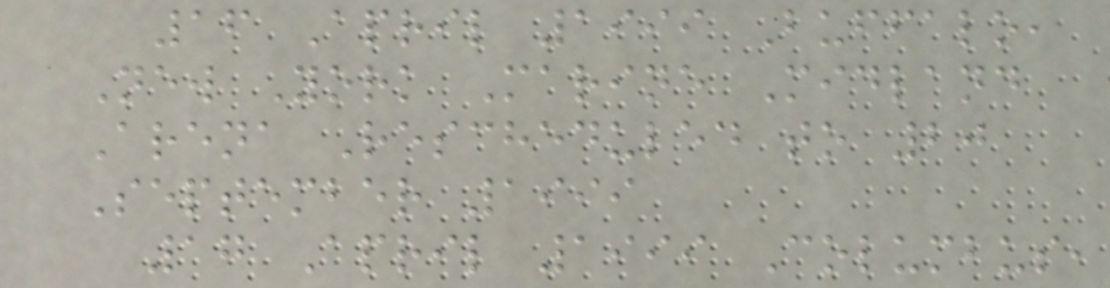16 April 1999 Buffalo,
New York Marine Midland
Arena Rescheduled to 20
September 1999
17 April 1999 Columbus,
